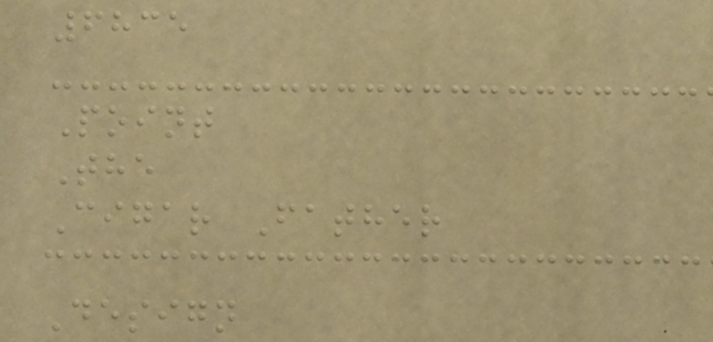6835
Point
The
Cigar Father
Design
